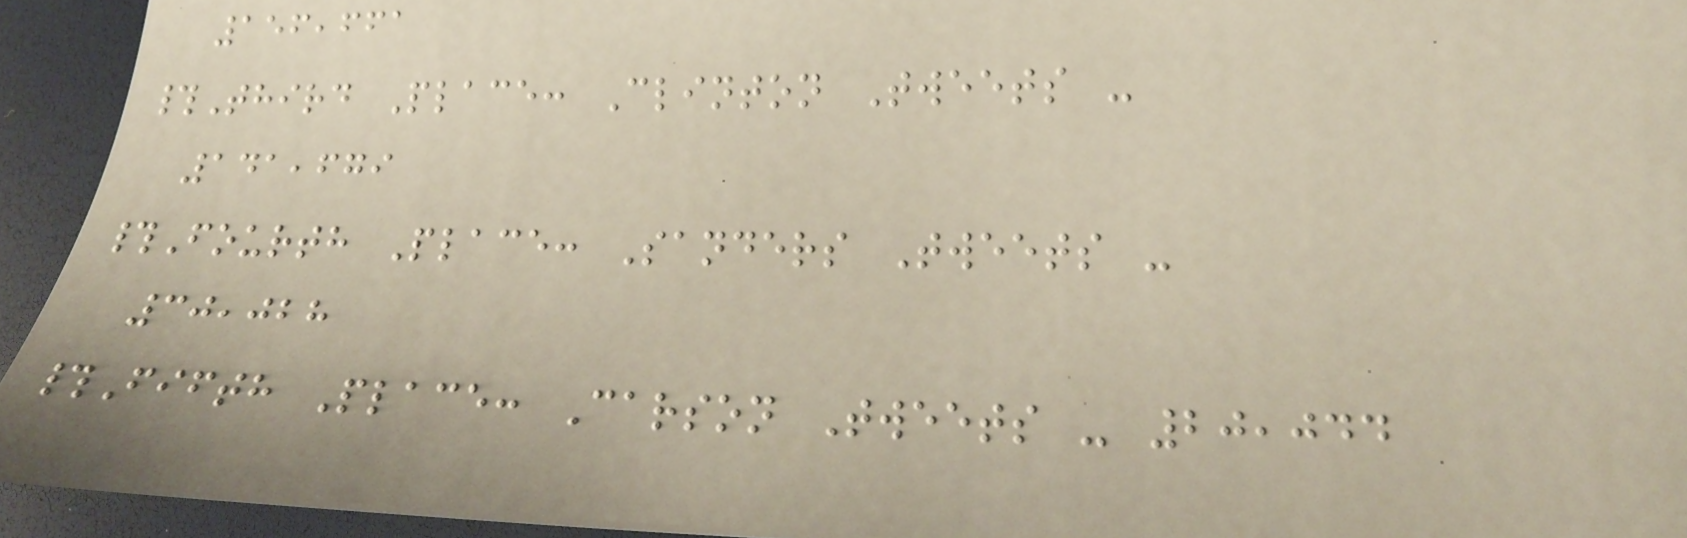156,661
#Third Place: Clinton Tweets -
141,679
#Fourth Place: Sanders Tweets -
30,028
#Fifth Place: Carson Tweets - 20,044
